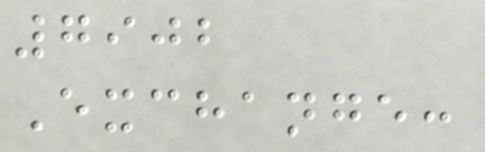7902
Exchange:
